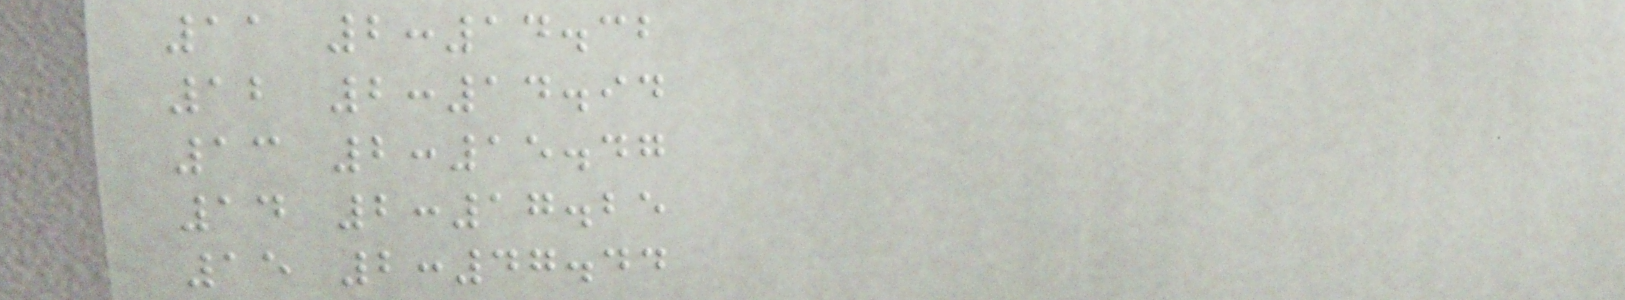11 2:14.32
12 2:14.94
13 2:15.47
14 2:17.25
15 2:47.44
